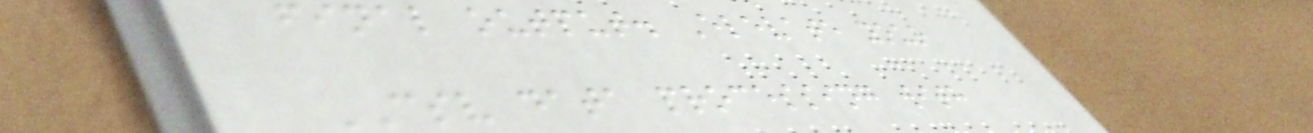final output. Elevate your
CSV data processing with
